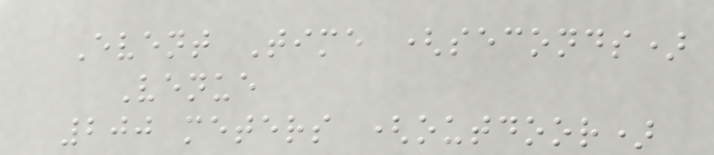Event Time (seconds)
Venue
200 meters (outdoor)
